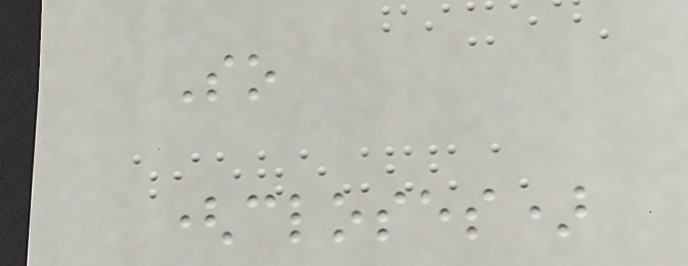So
(closes)
